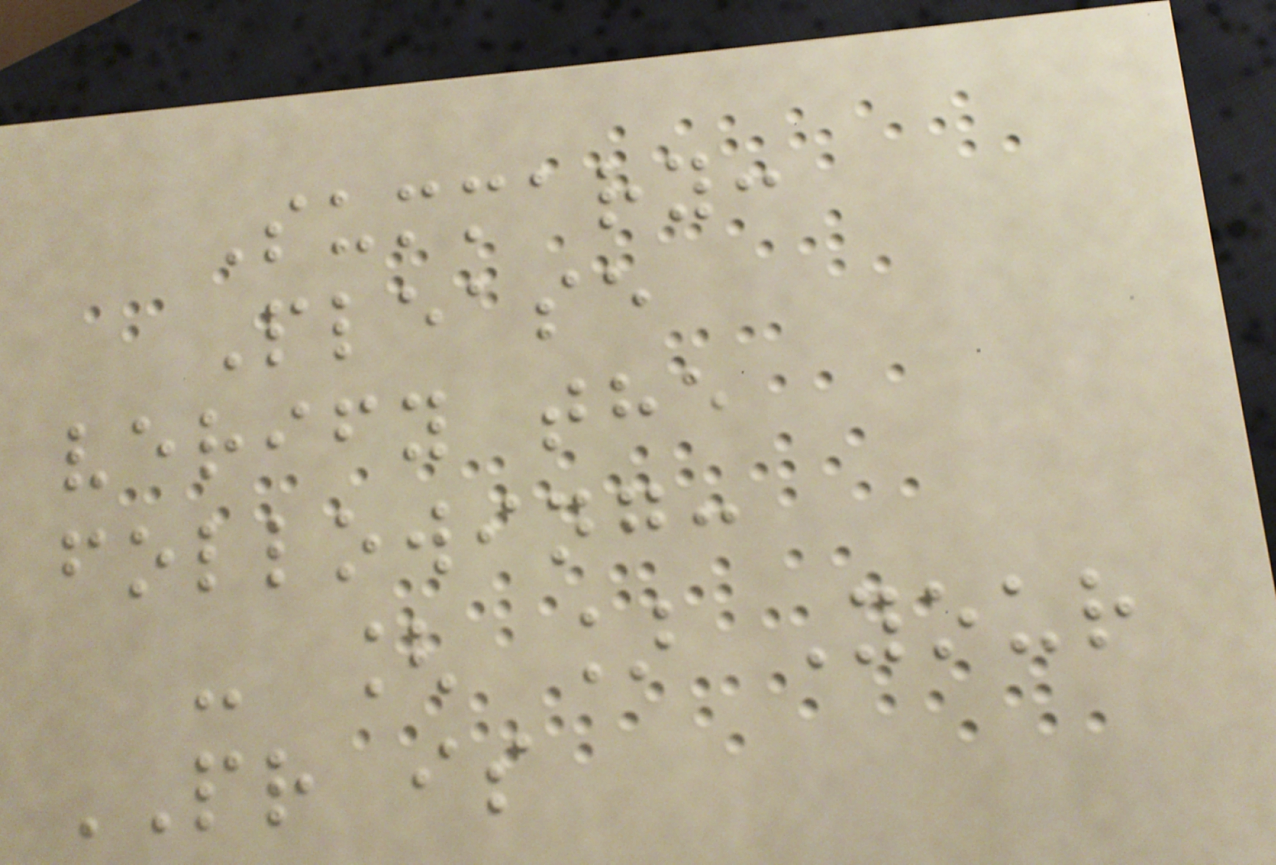Summary:
Please
verify the
following:
- [ ] Your
PR is
